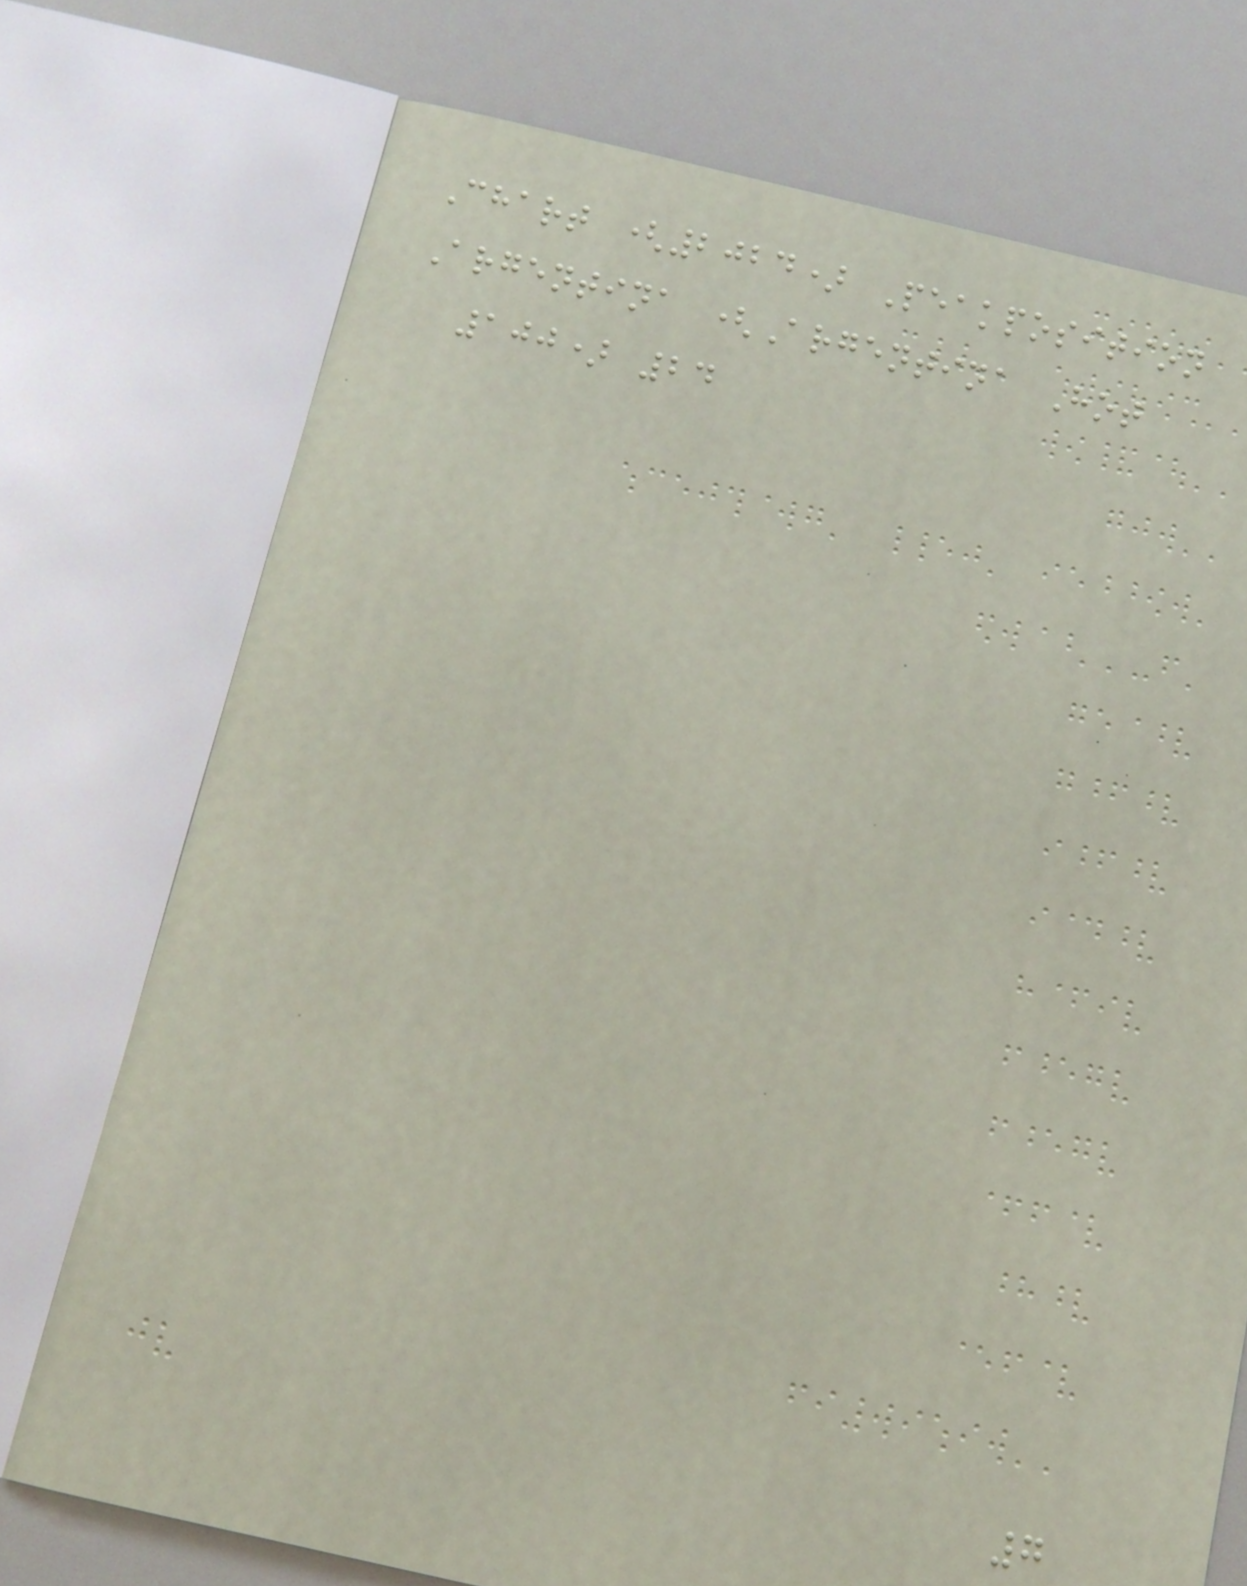Chart (2024) Peakposition
Argentina (Argentina Hot
100) 24
7
